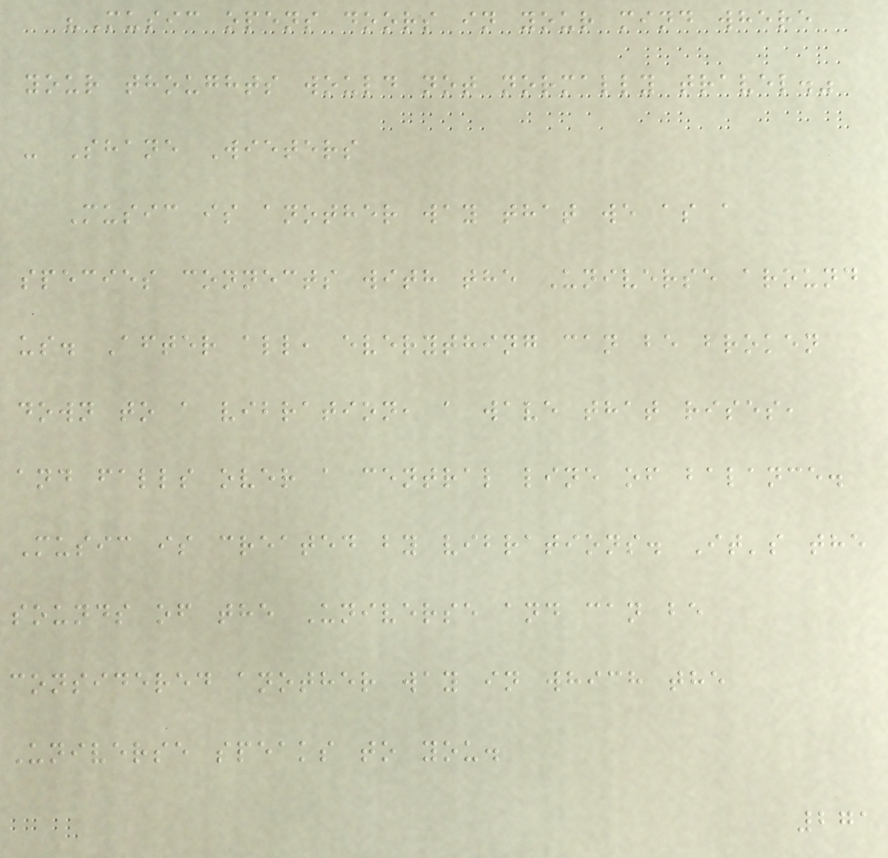"Music opens doors in your mind where
your thoughts would not normally travel."
- Shane Wieters
Music is another way that we as a
species connects with the Universe around
us. After all, everything can be broken
down to a vibration, a wave that rises,
and falls over a central line of balance.
Music is created by vibrations. It's the
sounds of the Universe and can be
considered another way in which the
Universe speaks to you.
271
